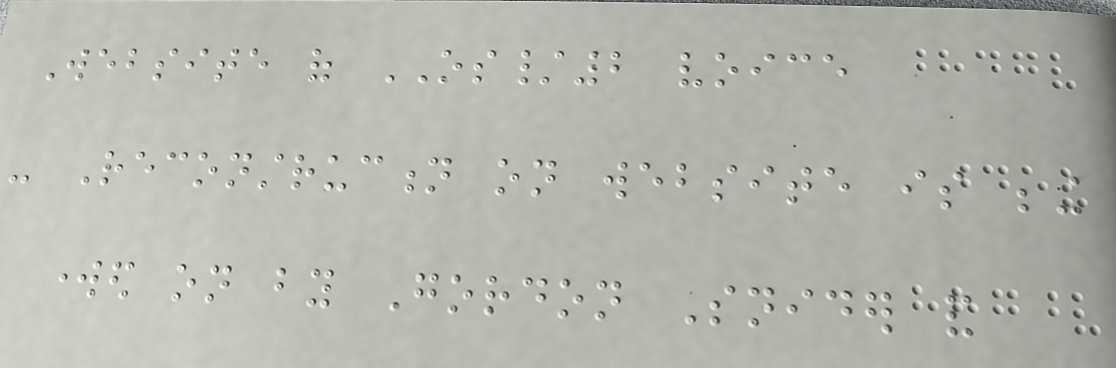Website of OS/2 voice
- Reconstruction on website is being
worked on by Gordon Snider and
